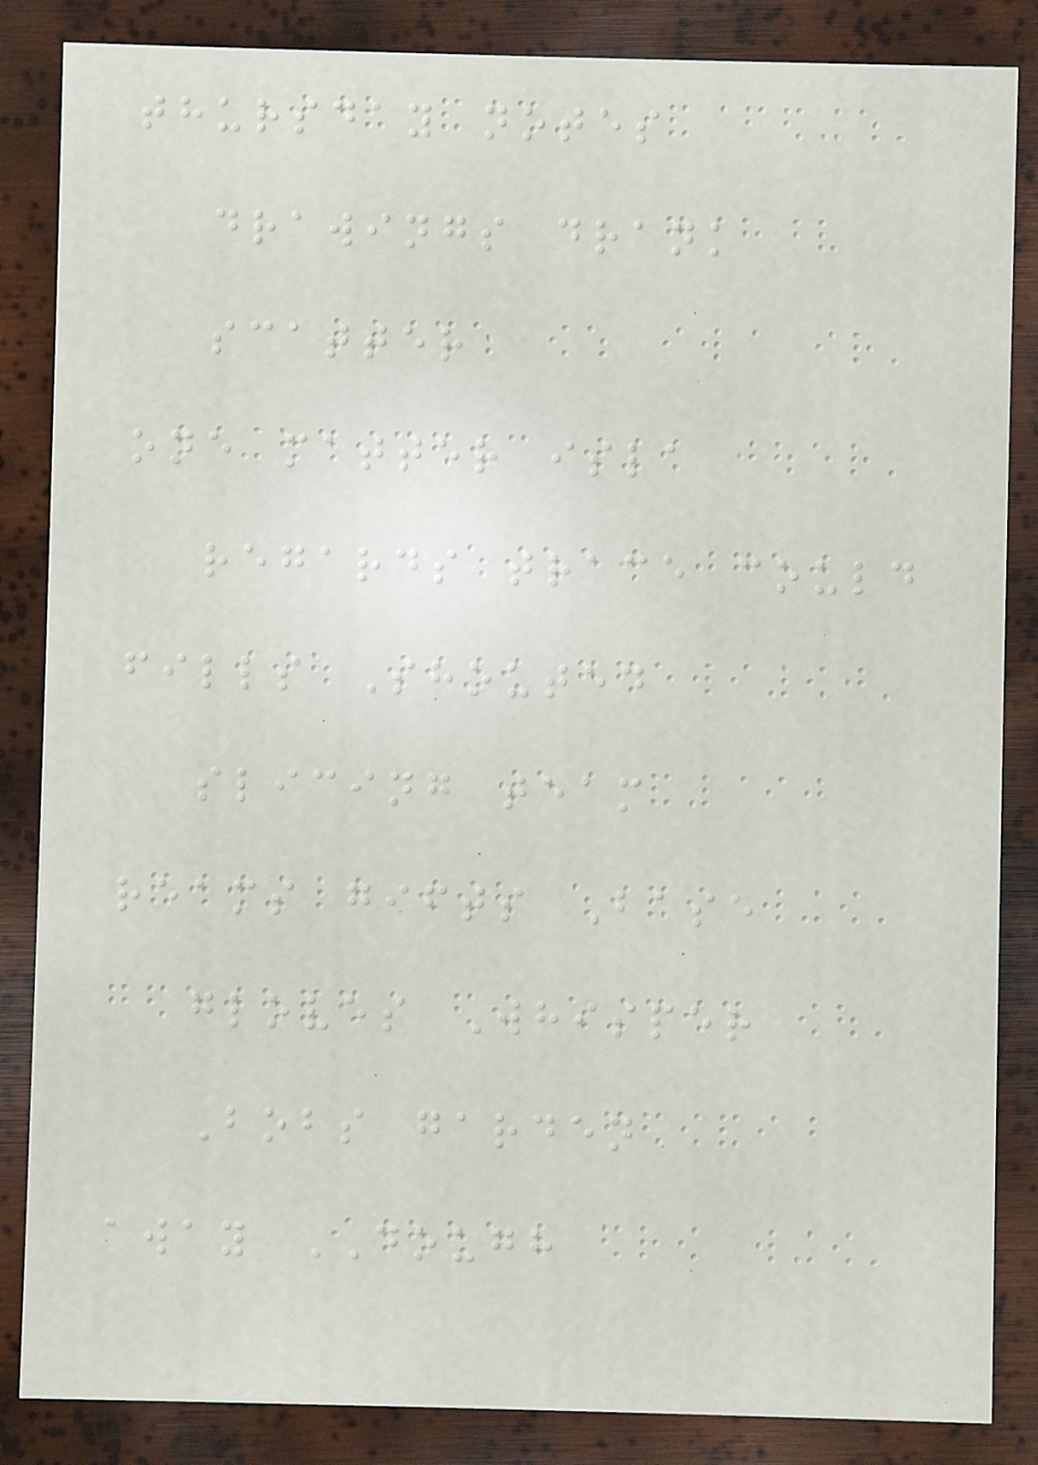thursday notes
drawings drank
scatter
one matter isla
regards trace could
fills Shouted
slicing team
reams gifts Base
gloves Whisper
Bobs garden
away DOUGH
